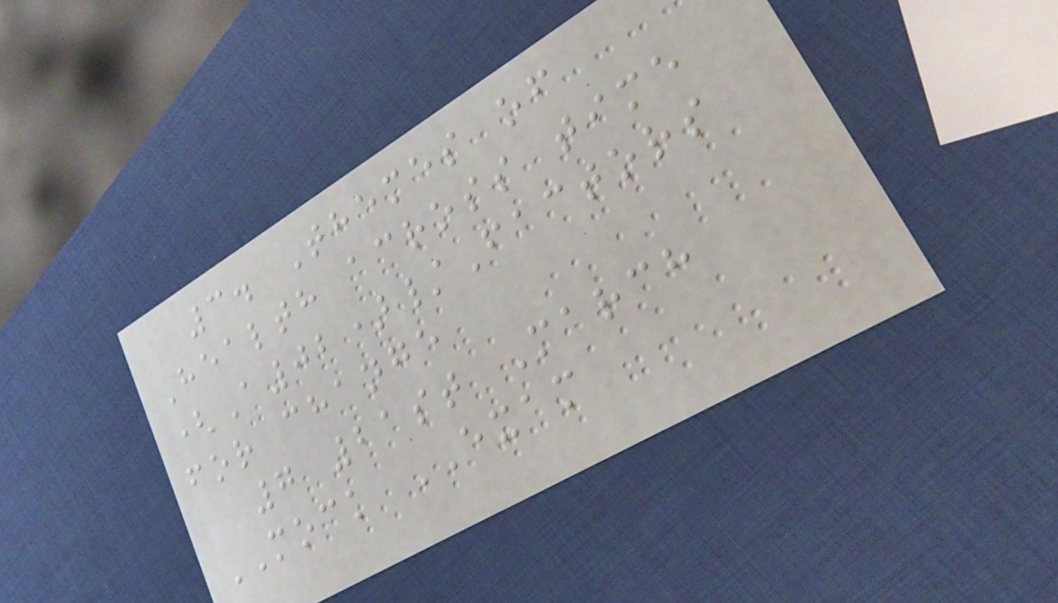3. Themes of
Health across time
(A02)/Factors
for change
7 21st March
MOCK EXAM
